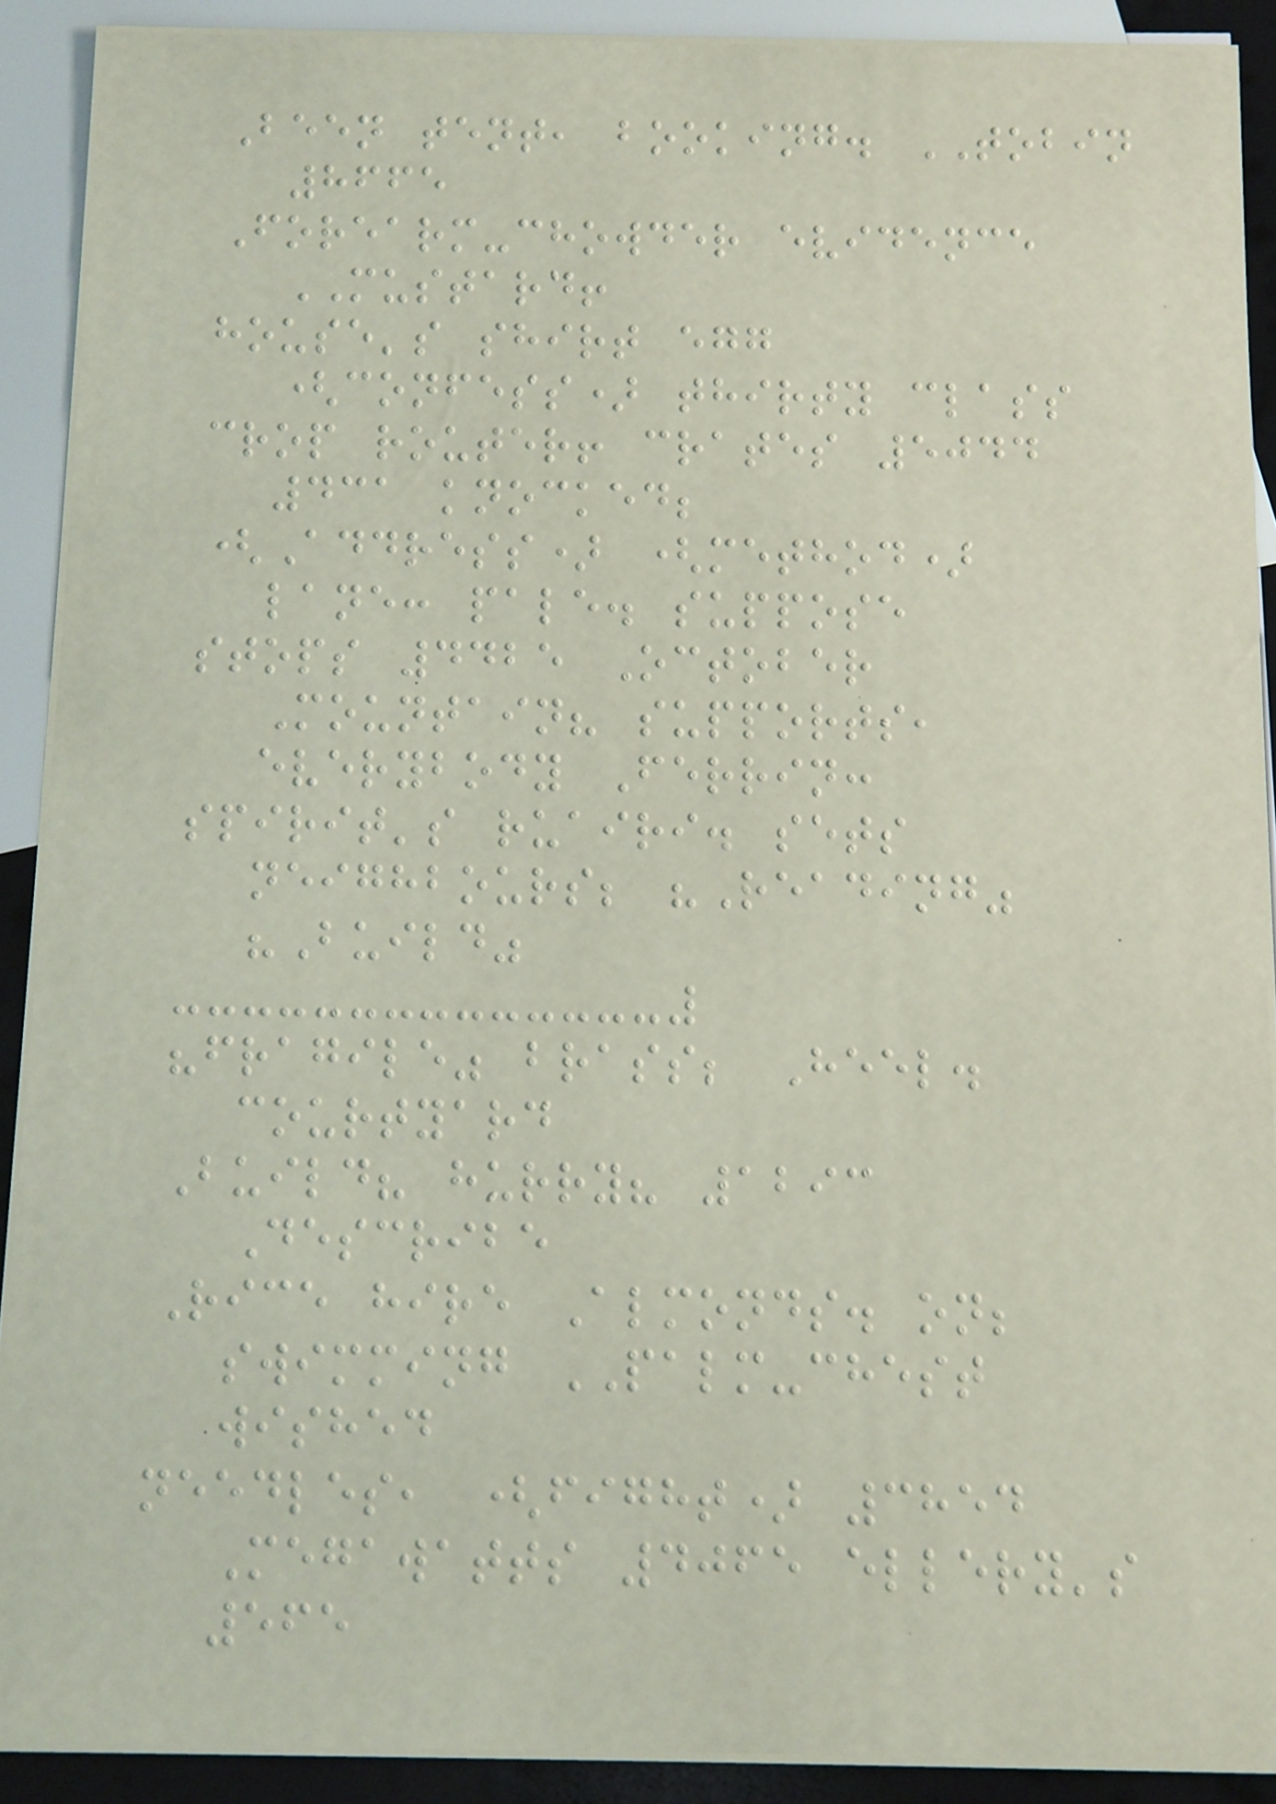Been tent, booking. TOBIN
8665
Forearm-chowder evidence
MUSTARD!
house's shirt egg
(confess) thirty class
crop router! crates 5044
431 knocked;
(Address) (method)
lane: pale. suppose
stops 4425 October
Mountain? supports,
everybody Ferrin:
spirit's ruairi. sets
neighbours; "Reading"
"Build"
"fragile" brass; Heel.
courtyard
Build? hurry? 1293
Describe
Rice hire Almonds. on;
swimming PALM-chest
wished
needles, (fight) 3854
Megawatts 4065 ellery's
565
